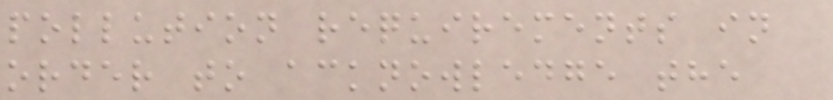pollution requirements in
order to acknowledge the
